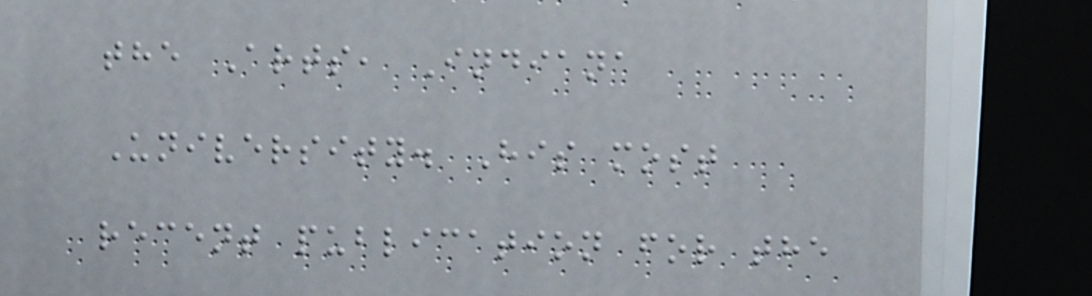the Arts, Indiana
University. His most
recent publication for the
